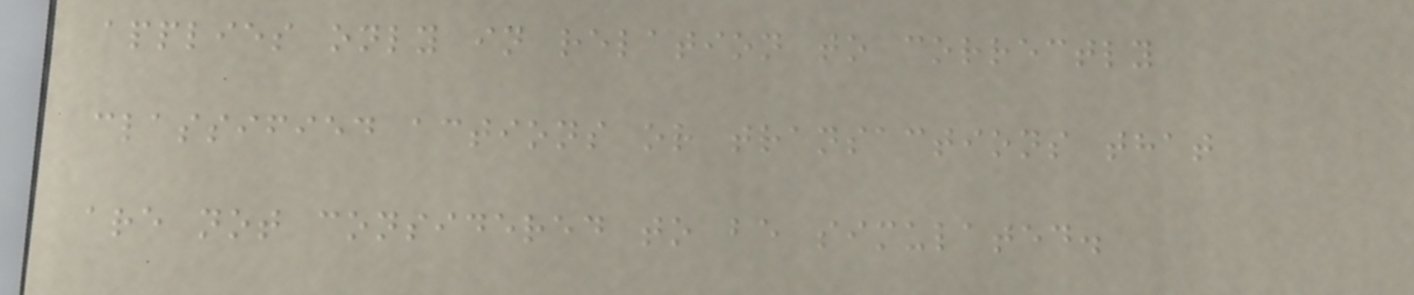applies only in relation to correctly
classified actions or transactions that
are not considered to be simulated.
